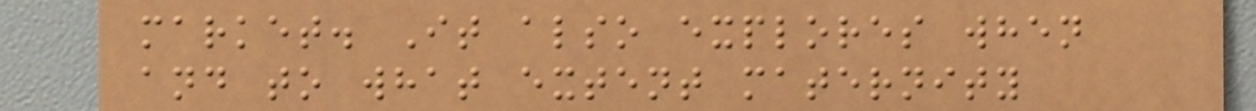market. It also explores when
and to what extent maternity
